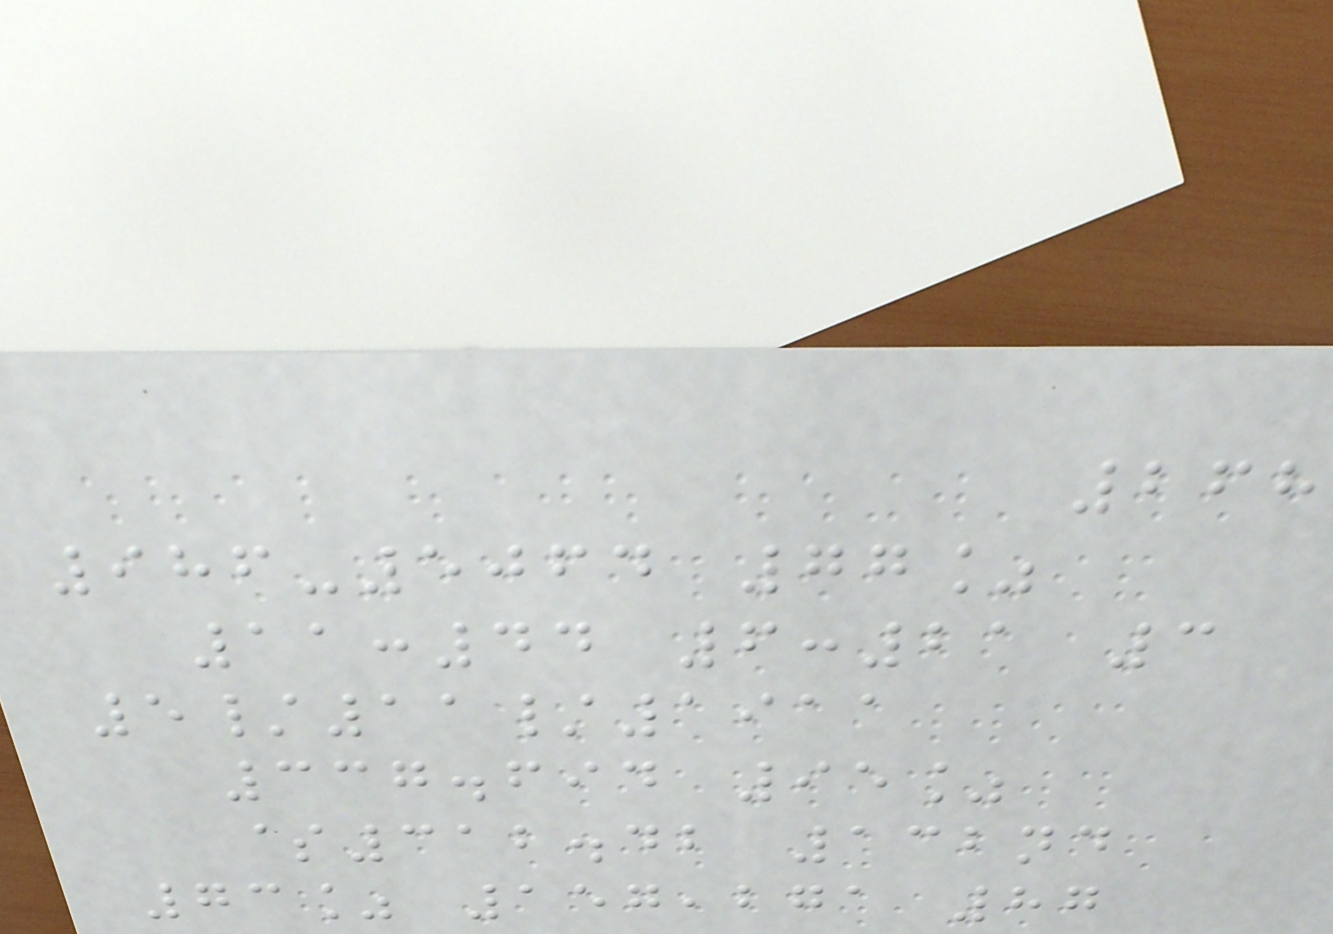268
986-5064 77%
11:44 6:21 3
5/11/1911
337.694 95%
$312.42 132nd
73% 157,271 87
